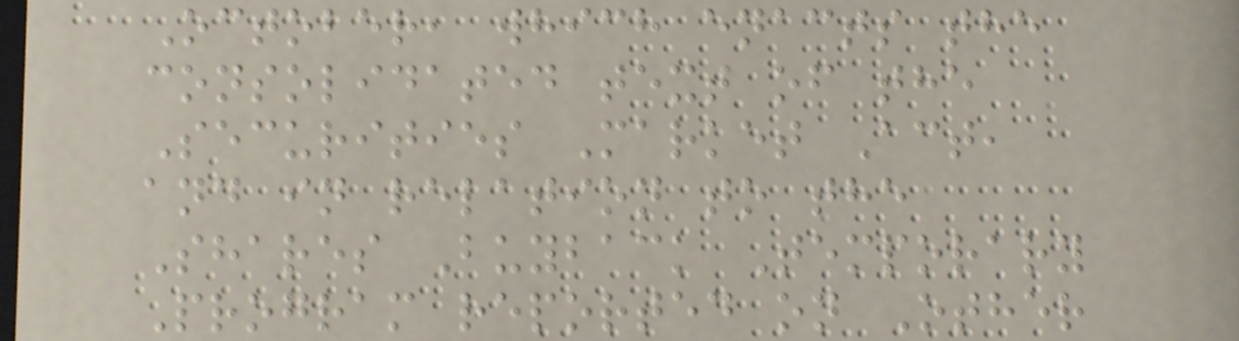October, which enacts the
consolidated text of the
Securities Market Act,
and in relation to the
Shares Buyback Temporary
Program reported on Other
